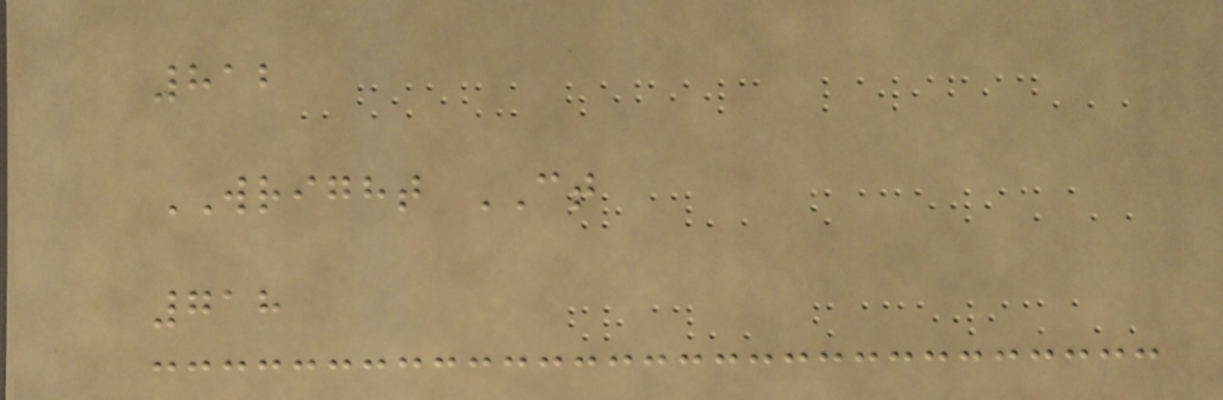812
WRIGHT CT
718
